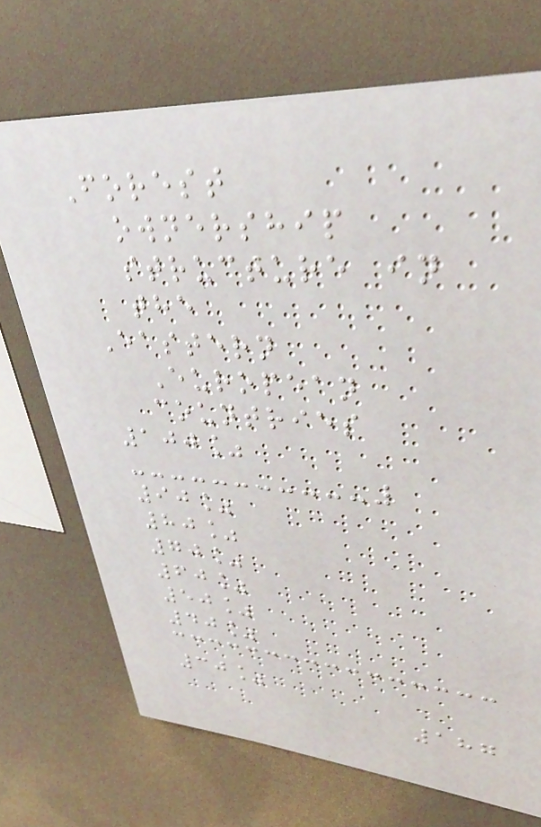Forest
ownership
structure in
the
Eastern
European
countries
100%
90%
80%
70%
60%
50%
40%
30%
187
